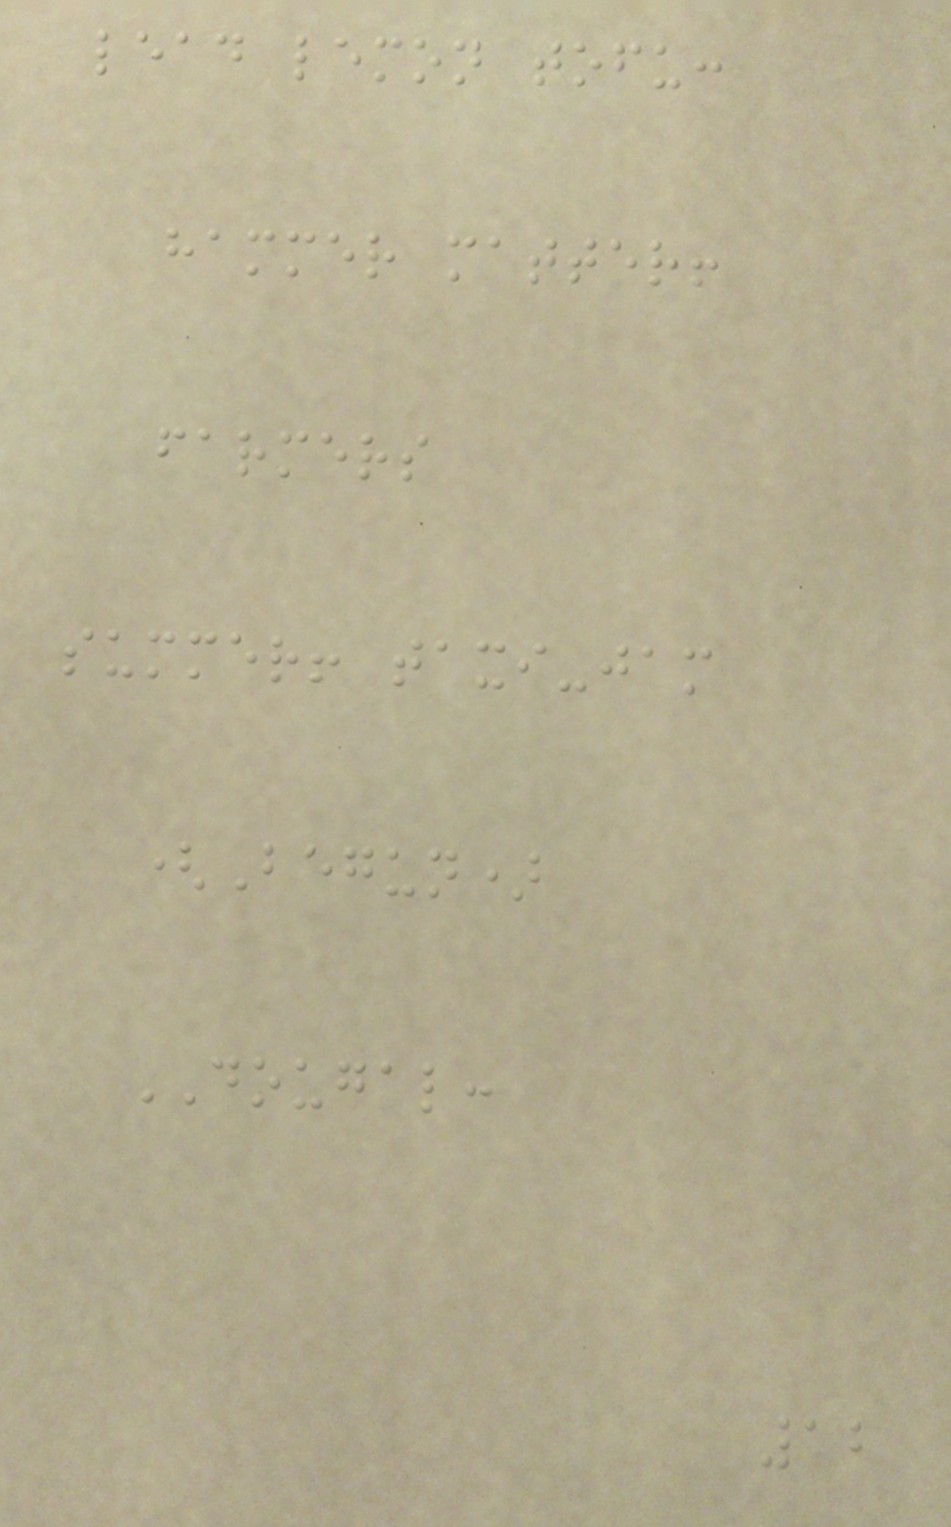lead lemon tofu:
hammer matter!
farmers
summer! taxi-jam
(Begun)
DOUGAL:
12
